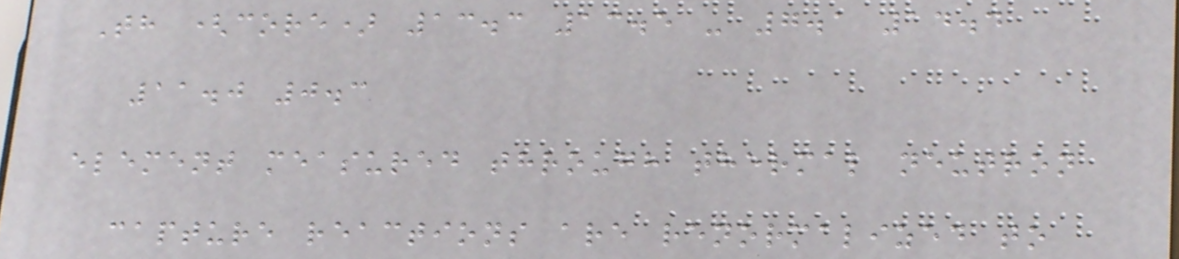Th (core) 13.3 13.5 - 7.1 14.4
11.0 0.3
element measured through thermal neutron
capture reactions are renormalized to
